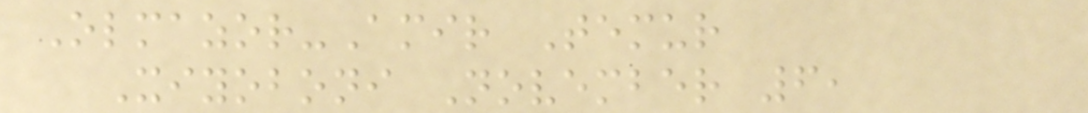Olmazor-Amir Temur
Xiyoboni November 6,
